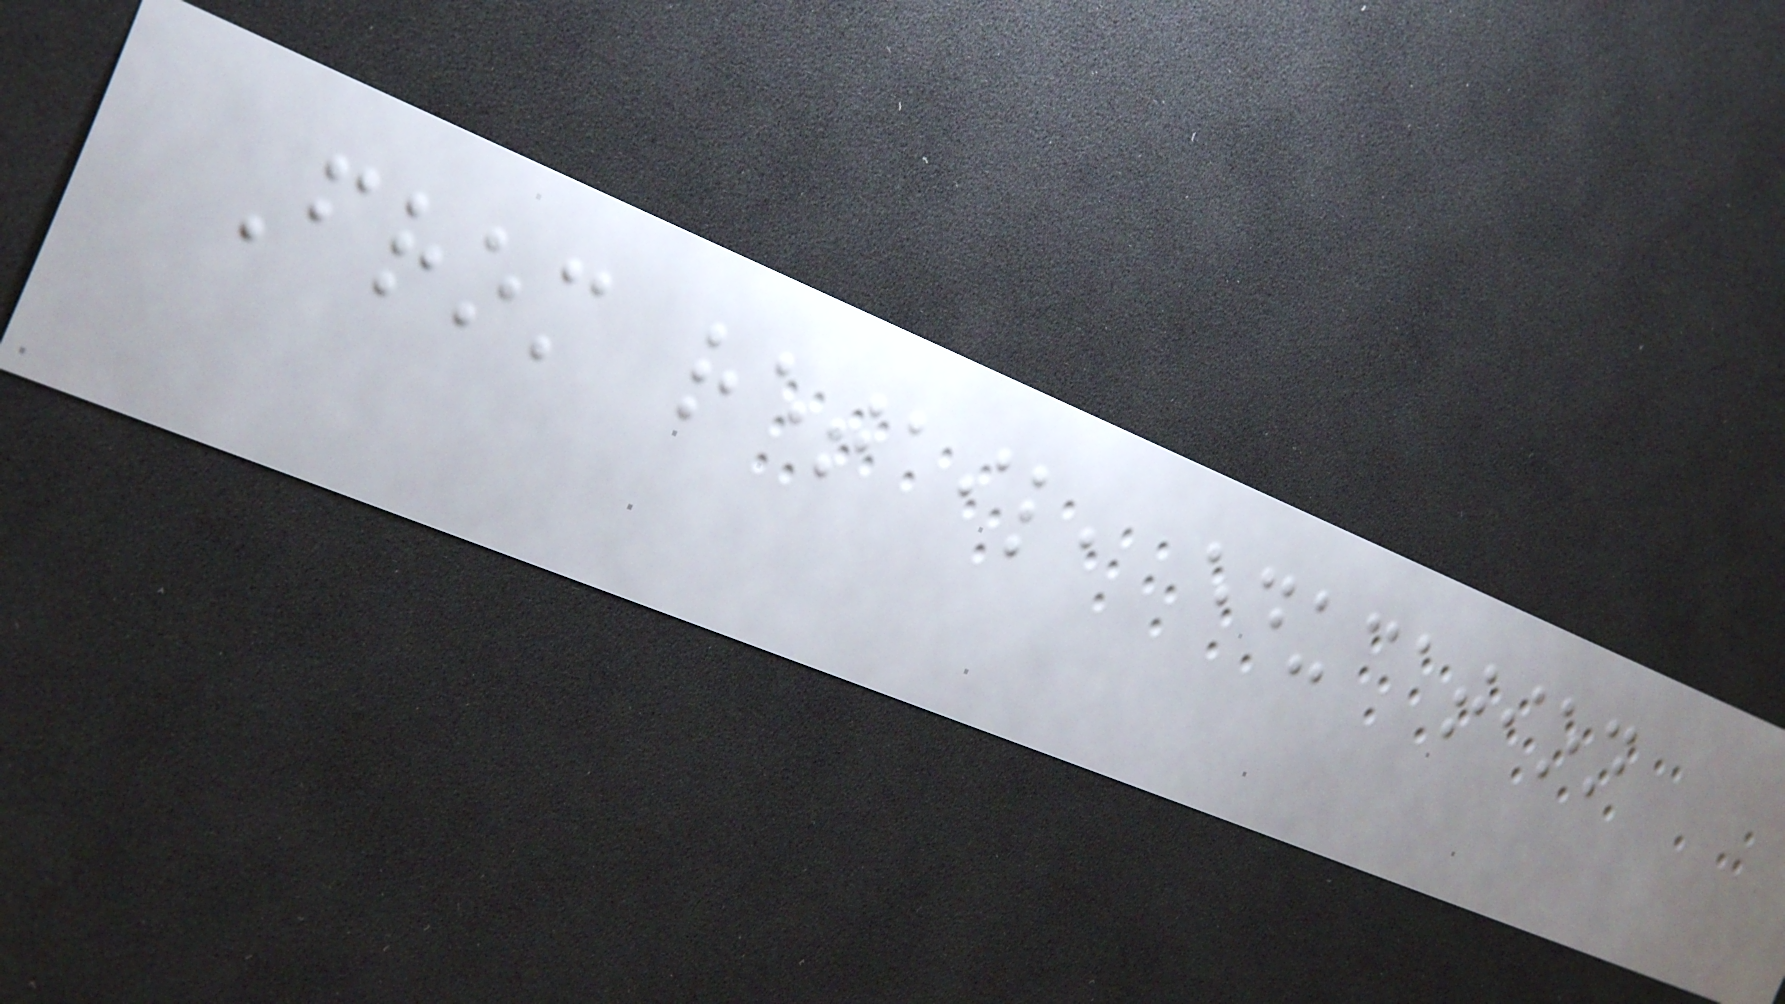From retail, education
